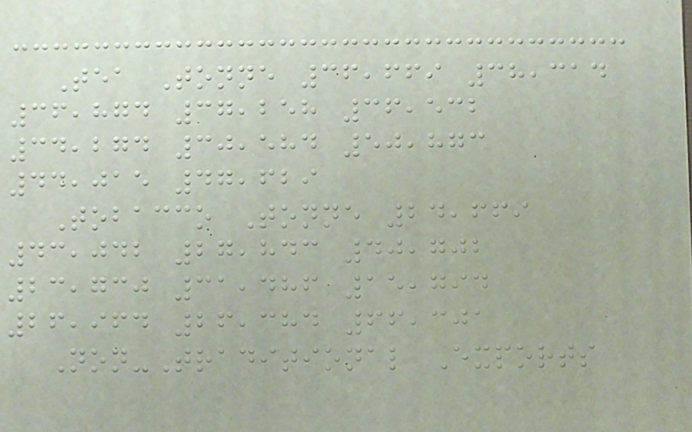Tea Tonne 36,669 38,314
36,874 37,258 36,532
34,274 30,584 50,873
44,015 47,629
Tobacco Tonne 24,669
43,042 27,843 40,702
23,730 31,486 15,794
26,964 26,384 66,301
Non-Traditional Exports
